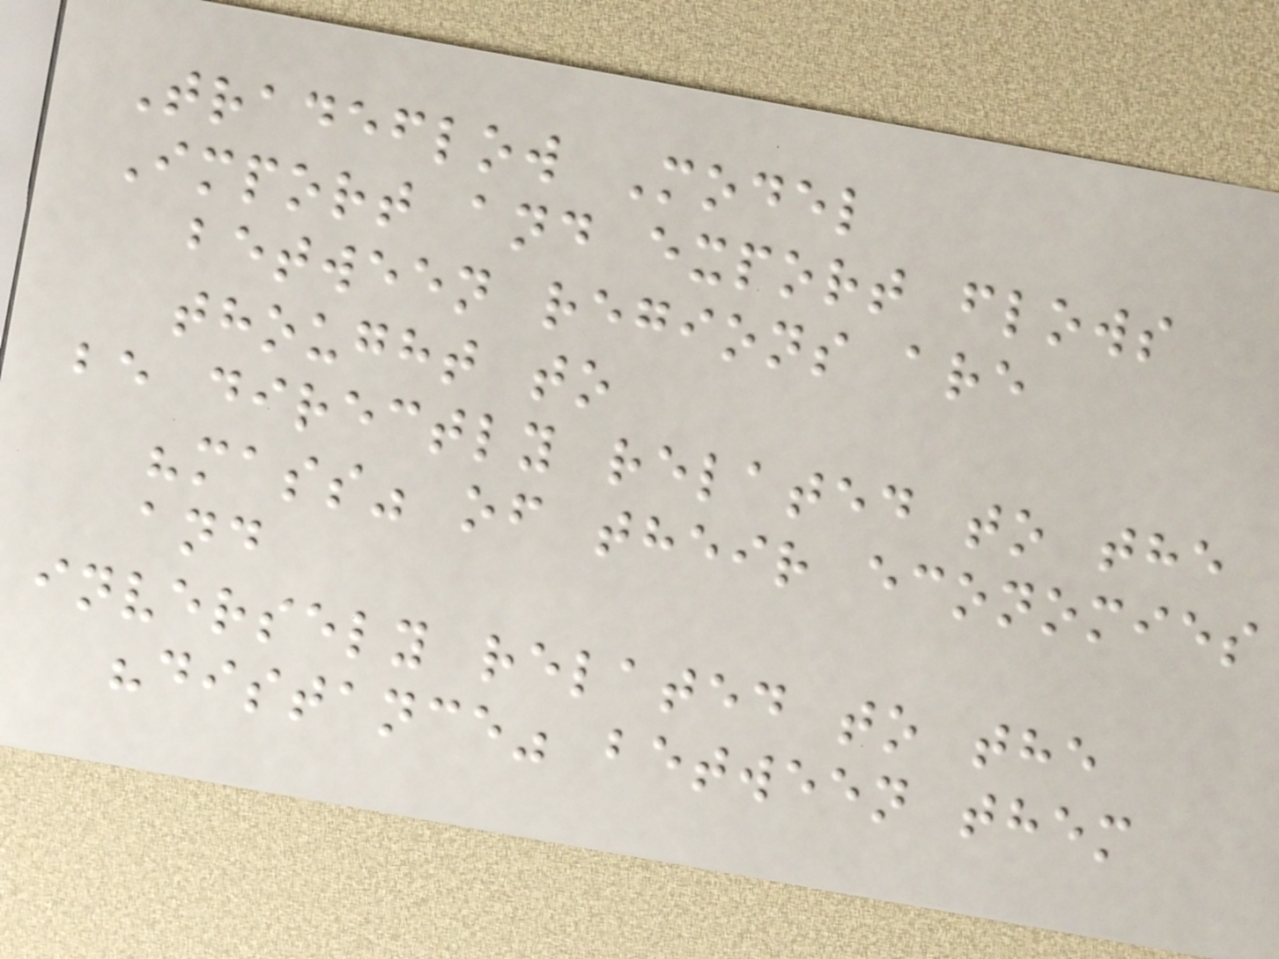Tradeflow Model
Import and export flows
between regions are
thought to
be directly related to the
"mass" of their economies
and
inversely related to the
"distance" between them
